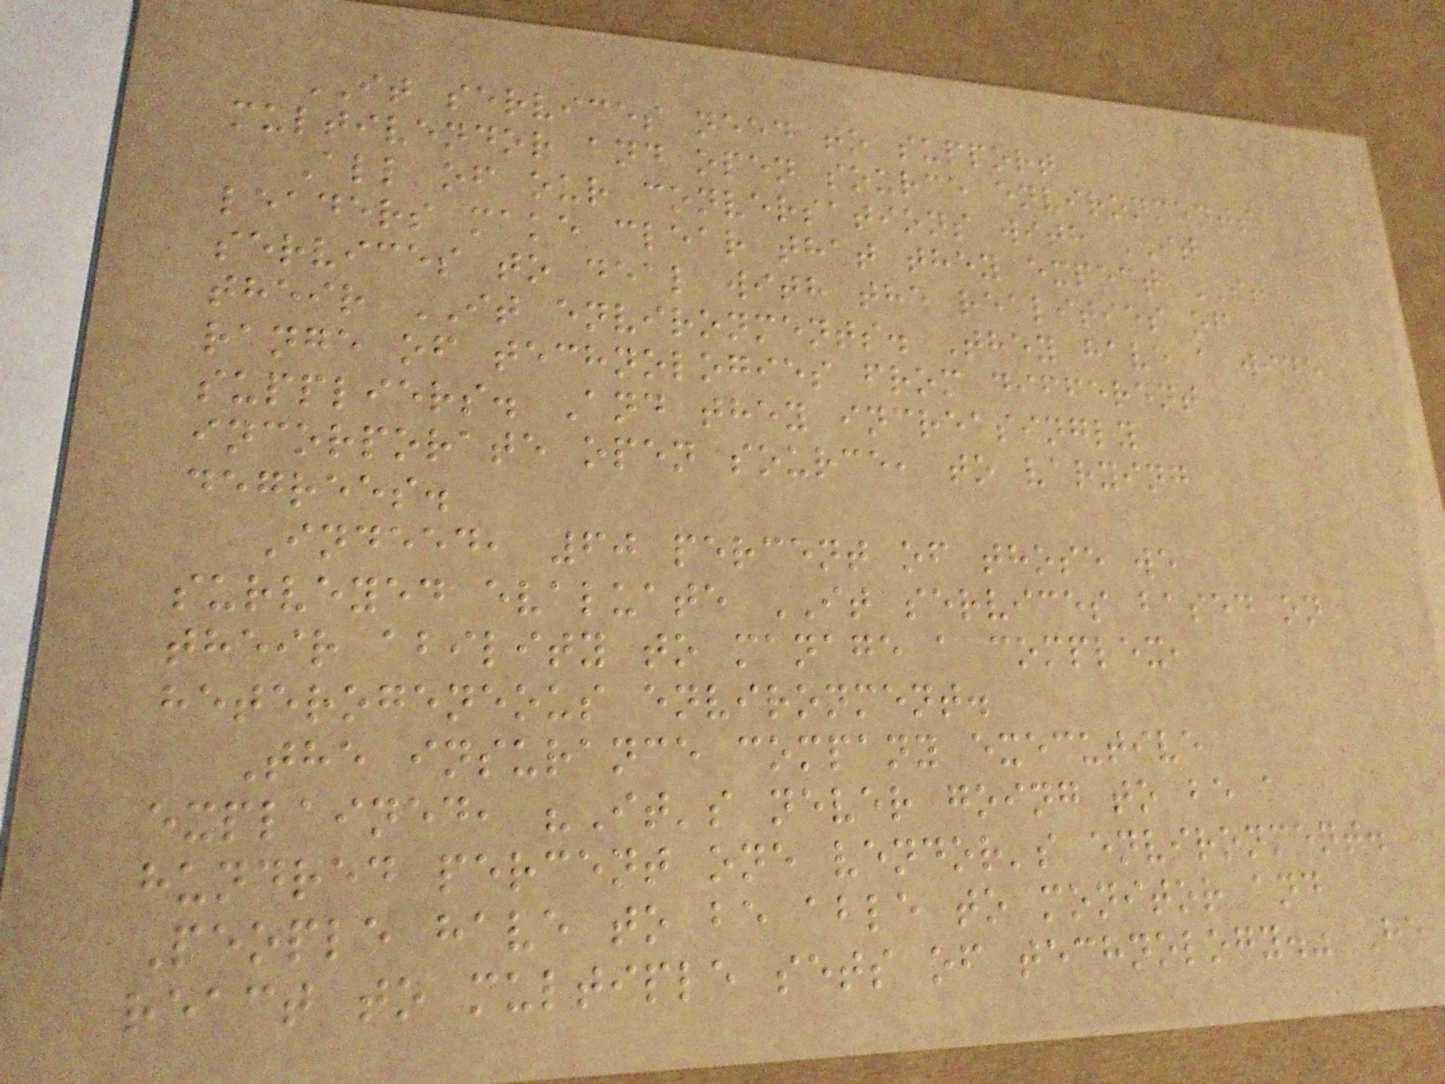IT services need to support
multivendor and open source environments
All of our conversations with IT
leaders make clear that they expect IT
services to deal with the realities of
their IT environments. They have a wide
range of technologies from different
suppliers. And they increasingly
incorporate open source, to varying
degrees.
Indeed, 60 percent of those we
surveyed evaluate IT services based on
their ability to manage a complex,
heterogeneous environment.
The insurance company executive
explained, "It's never going to be a
hundred percent one vendor's environment.
People have to be able to monitor and
react to multiple sets of technology." He
